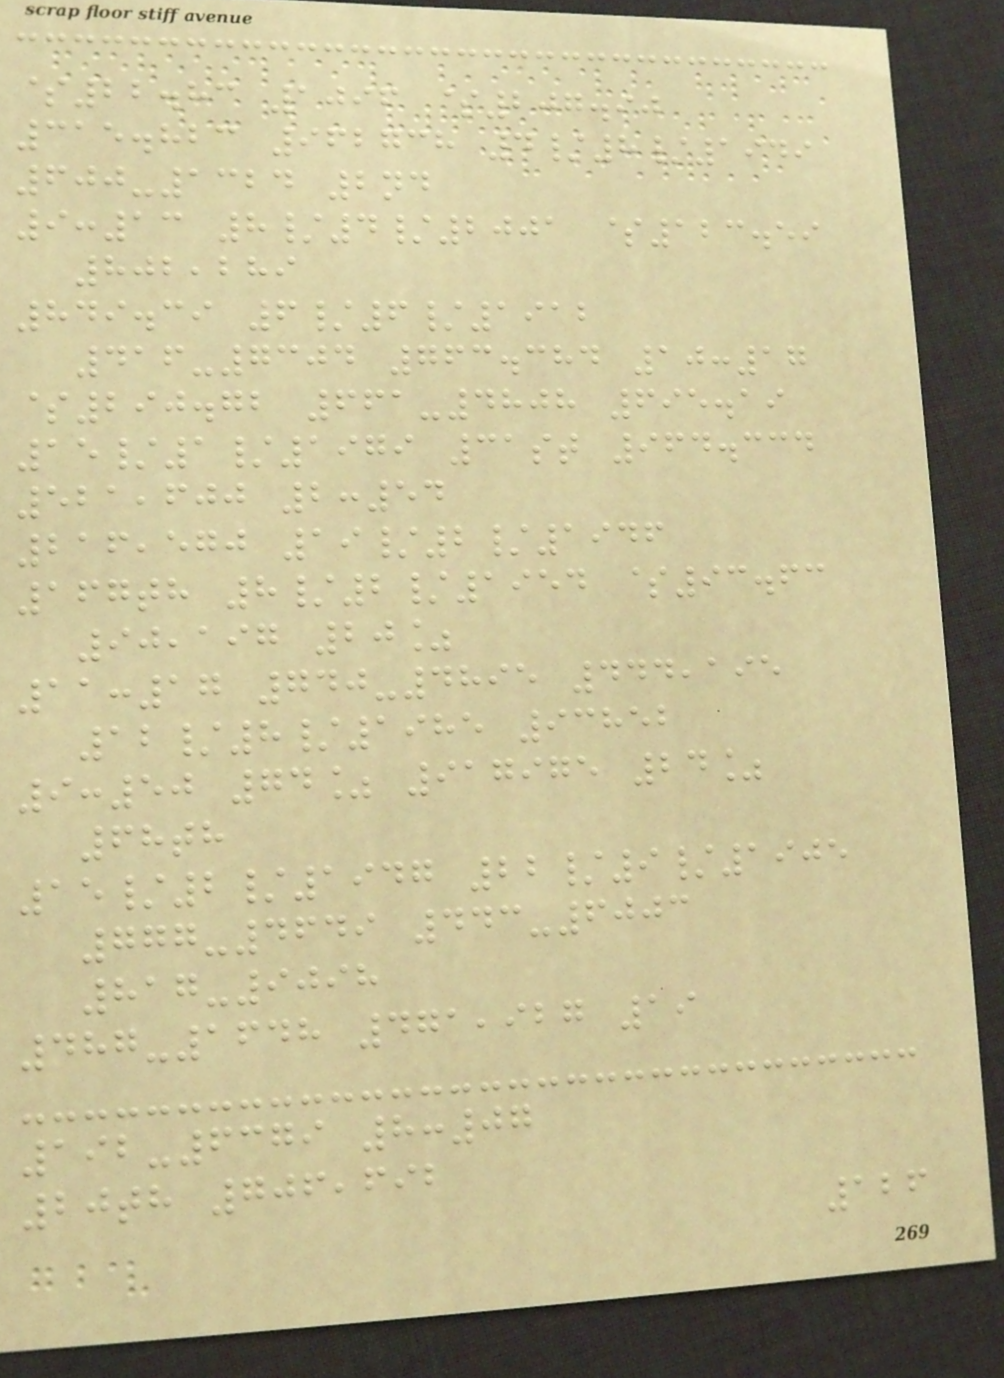$22.83 1096 $207.90
315.823 962738 4/8/1949
600-1324 2nd
9:13 8/4/2001 $123.59
802,289
849.39 6/6/1912
416-7304 763.384 10:17
$290.72 661-4808 695.19
15/1/1979 31st 964.334
521,600 2:54
216,570 19/2/1946
167th 8/2/1954 $93.63
90,197 20%
11:17 740-4895 444,195
12/8/1985 93852
9:50 74% 917975 24%
68th
15/2/1947 22/9/1905
777-4649 443-6003
817-9098
487-1648 471,927 19
192-6379 8:07
20th 706,692
126
